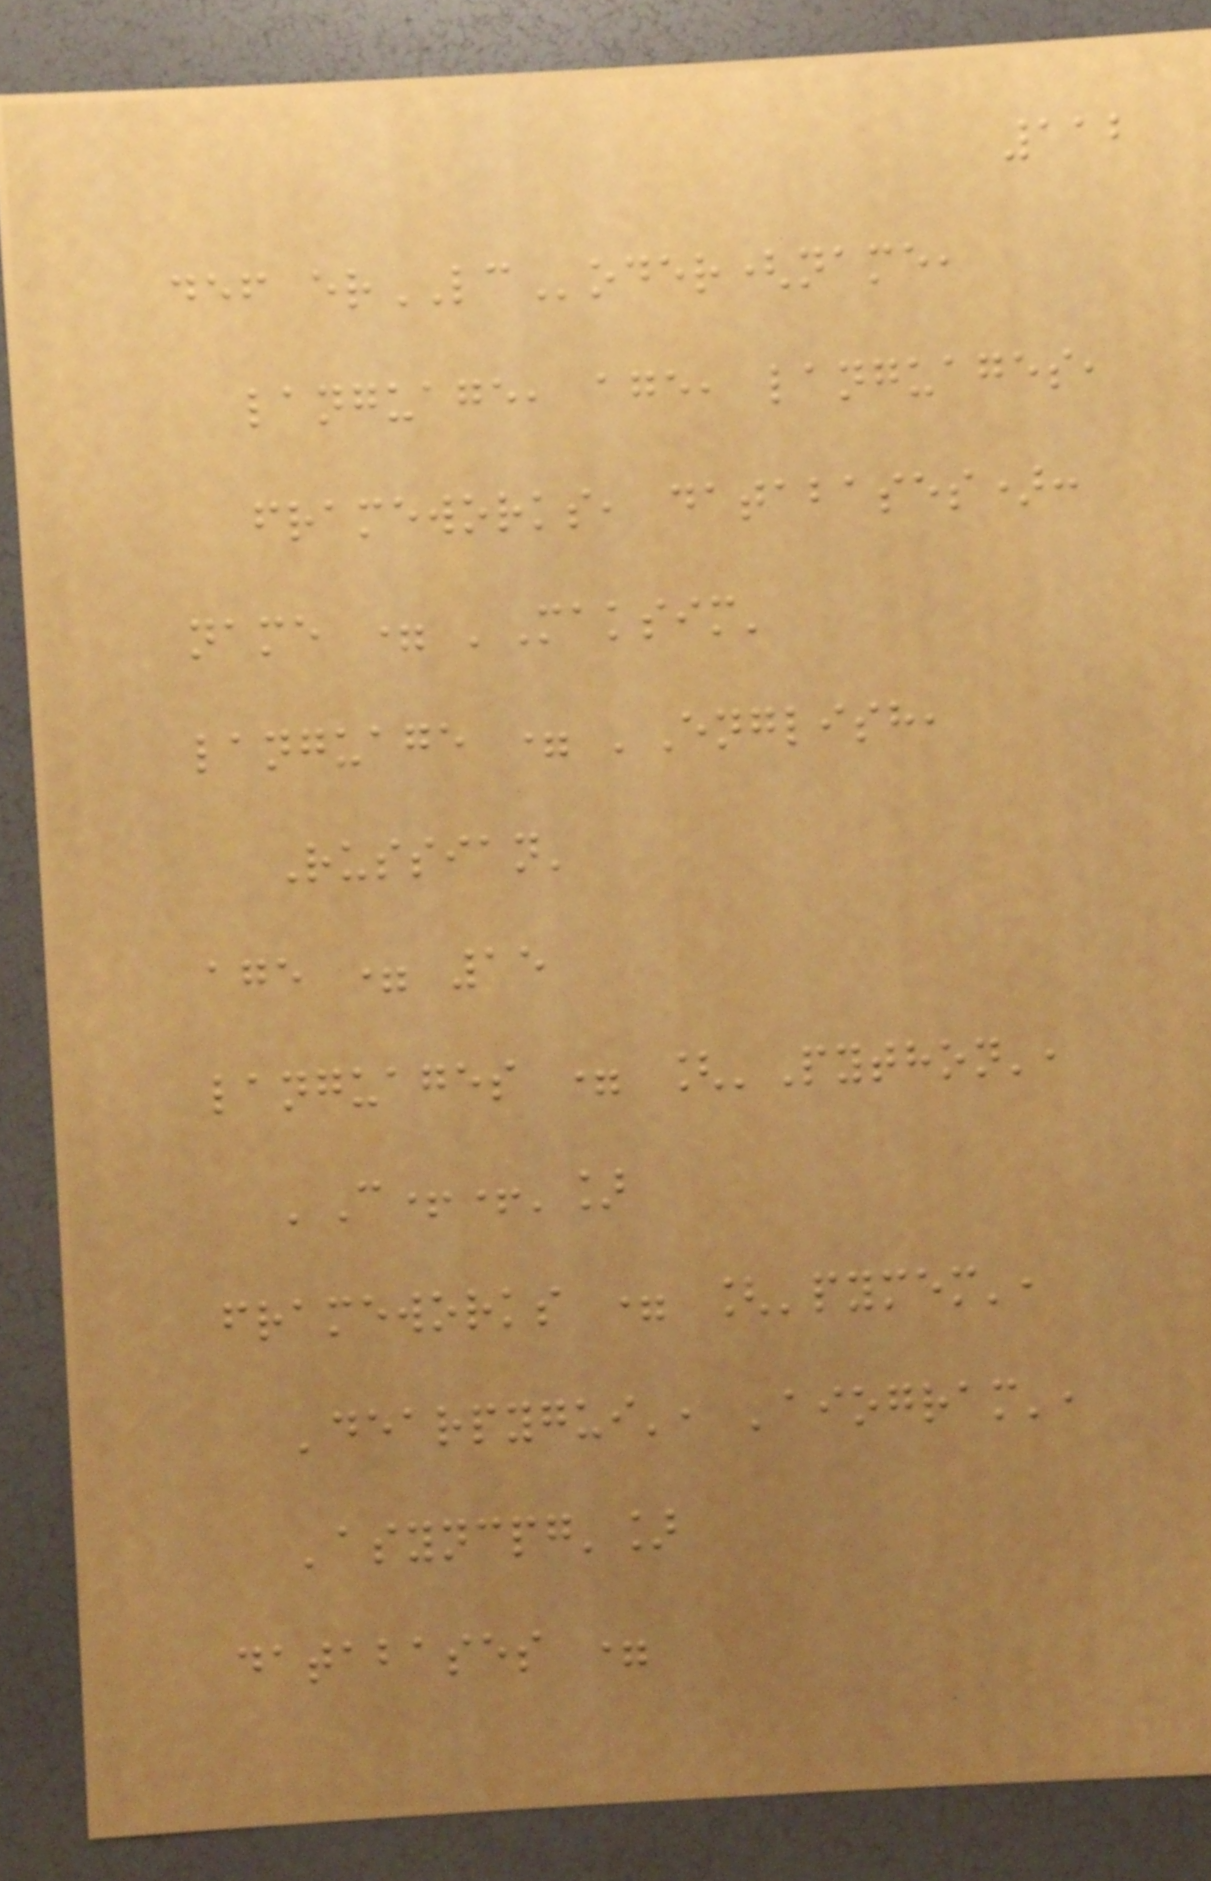112
def erLCoder(name,
language, age, languages,
frameworks, databases):
name = 'Maksim'
language = 'English,
Russian'
age = 15
languages = ['Python',
'C++']
frameworks = ['pymem',
'dearpygui', 'aiogram',
'asyncpg']
databases =
